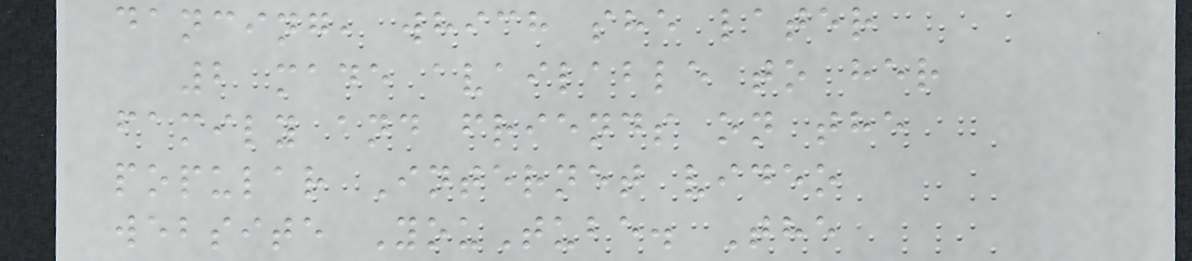dancing, which she later
2 made available to her
family and friends on the
popular Internet video
website YouTube. The
